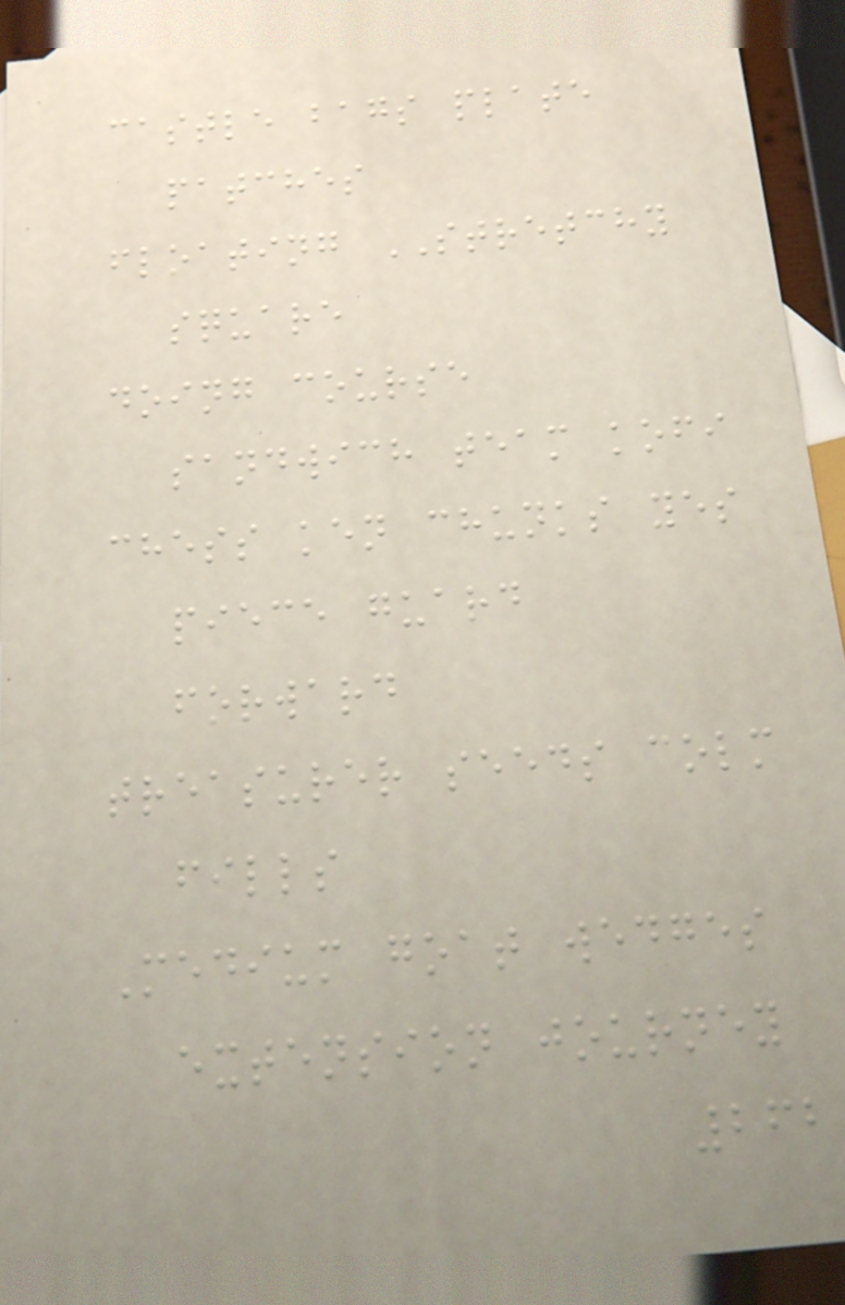castle bags plate
patches
floating STRETCHY
square
doing course
sandwich team kofi
chess ken chunks yes
piece guard
forward
treasurer seeds colm
fills
Medium goat wedges
extension journey
262
